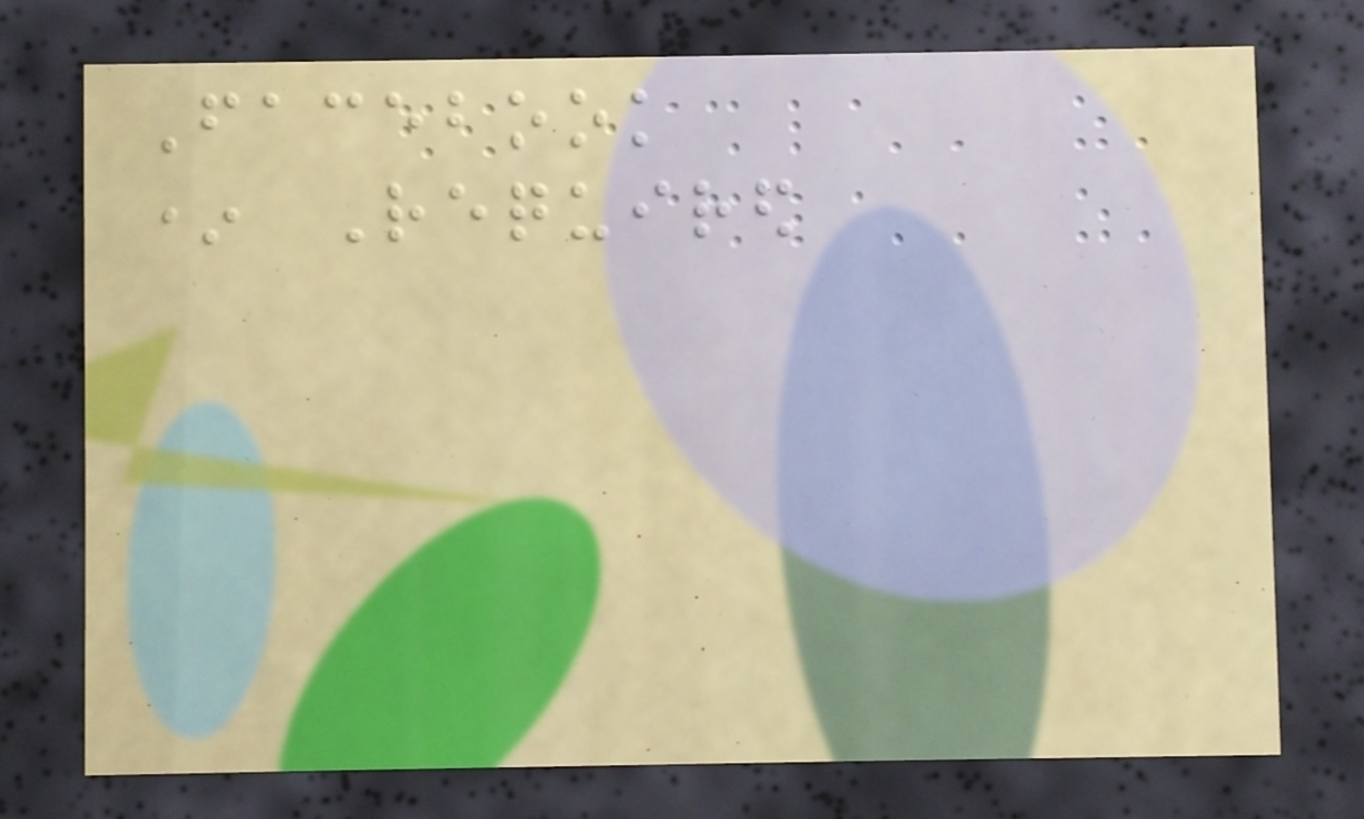Facebook
* Required
